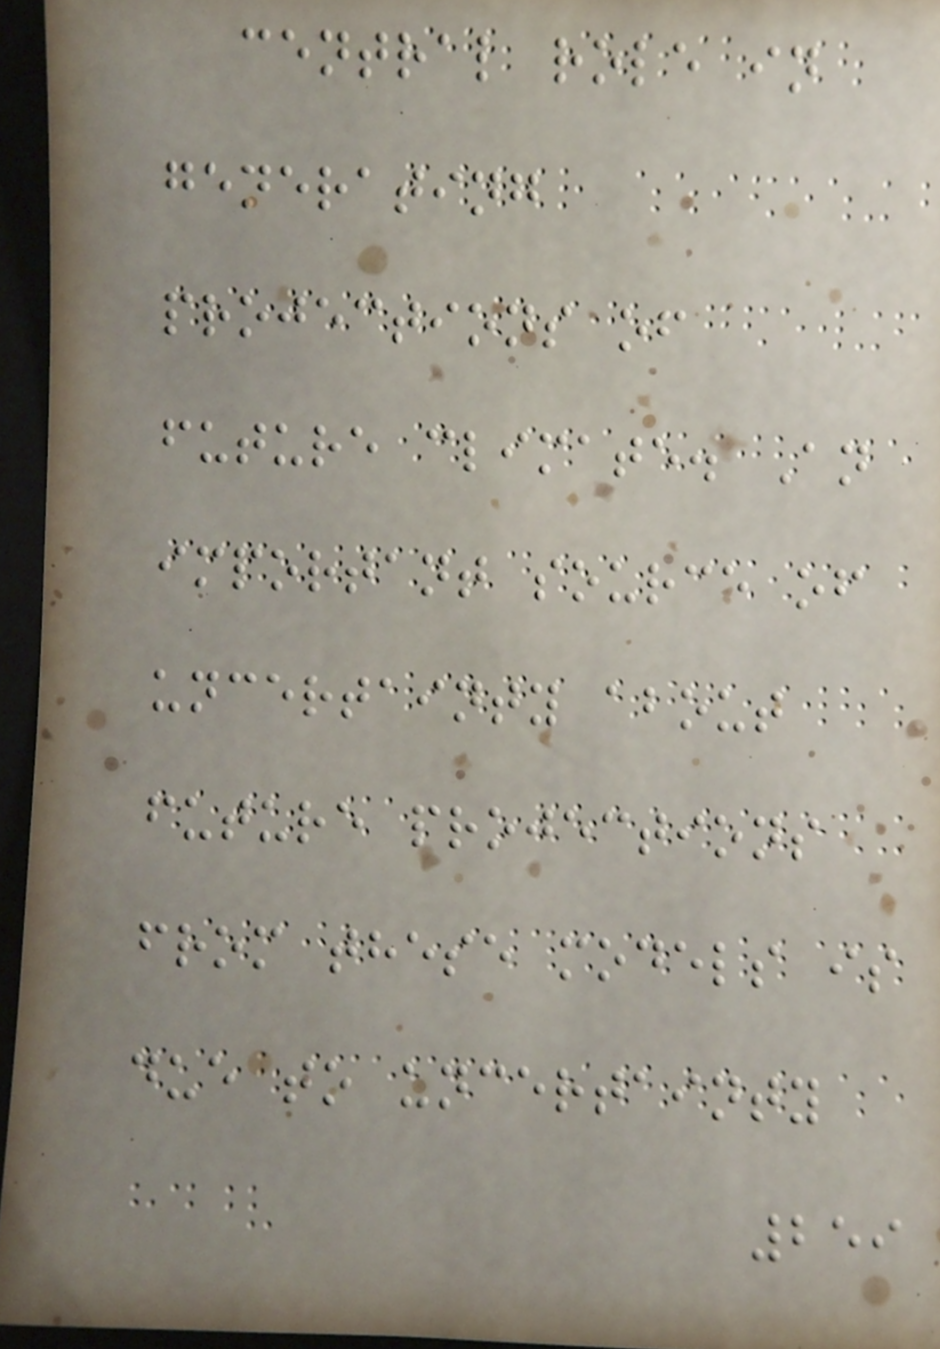central role in
generating
projections of
future climate. An
important source of
uncertainty about
future projections
from these models is
due to uncertainty
259
